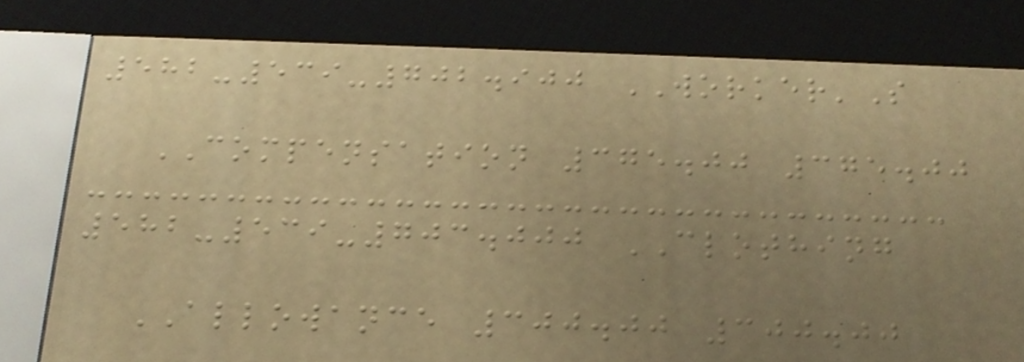582-539-702.900 WORKER'S
COMPENSATION 375.00 375.00
582-539-703.000 CLOTHING
ALLOWANCE 300.00 300.00
